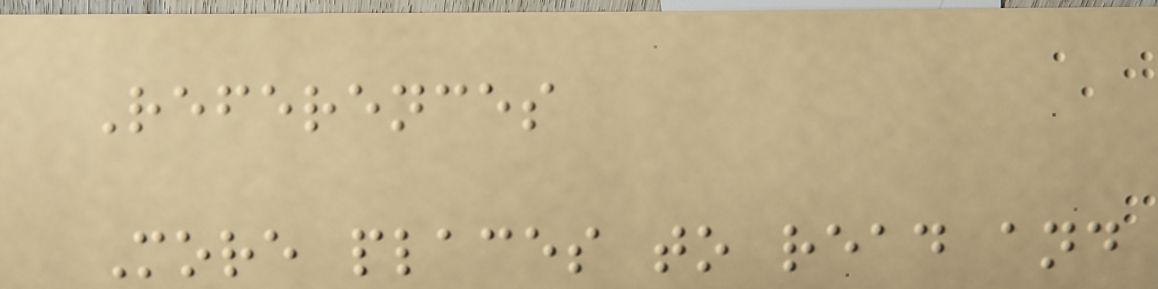References
More places to read and
